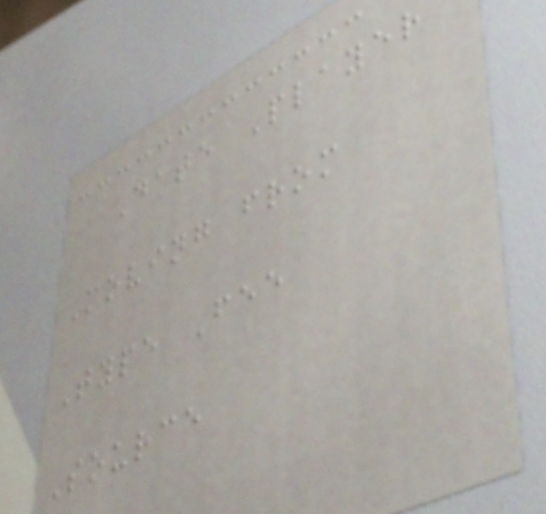Date Player
Moving from
Type Fee
Source
